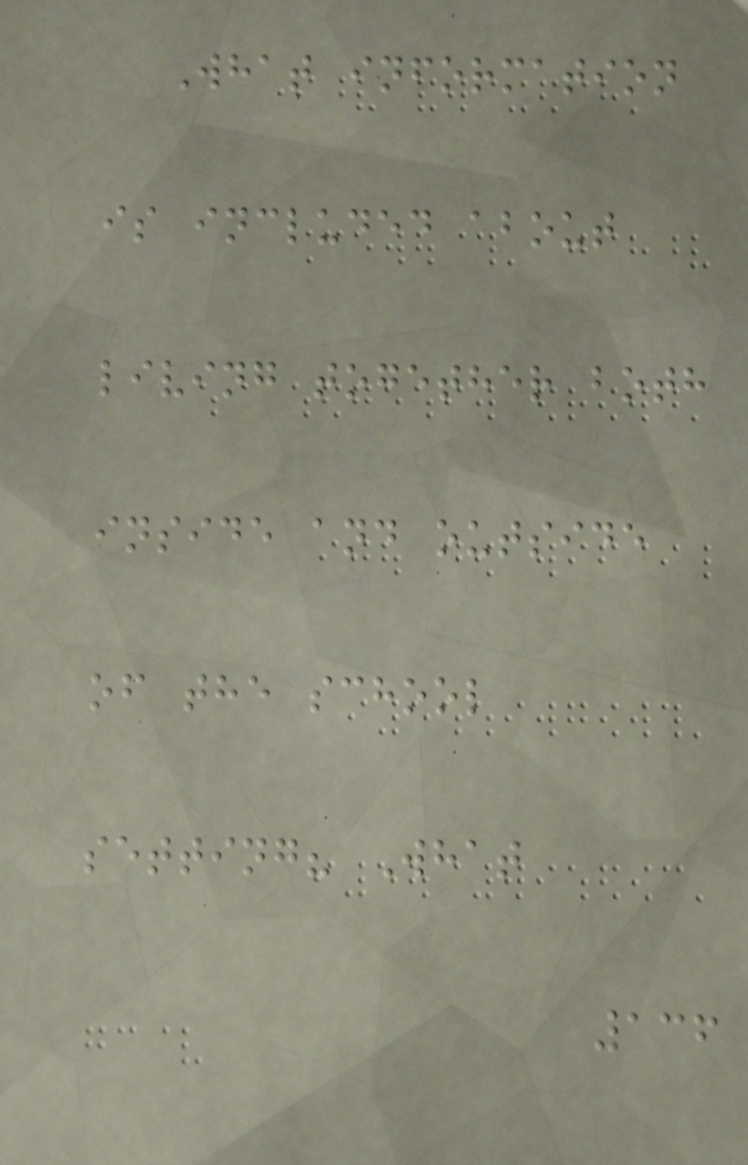What information
is included about
living together both
inside and outside
of the school
setting? What
136
